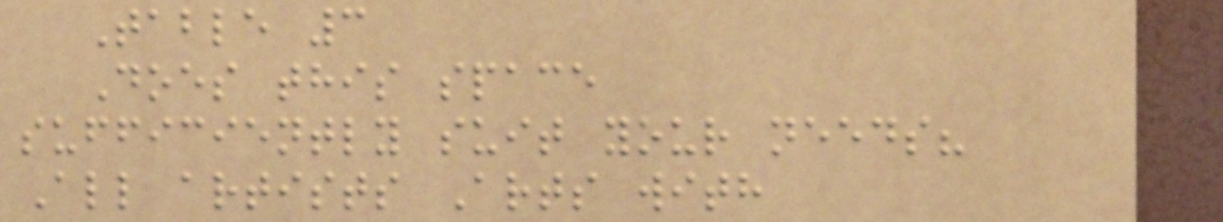Table 3
Does this space
sufficiently suit your needs?
All artists Arts with
